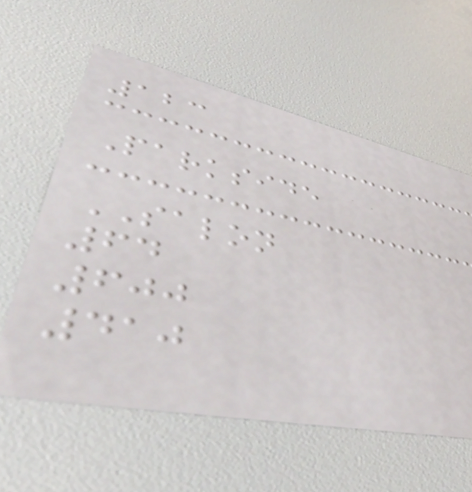123
Parkside
SALON
64
600
410
